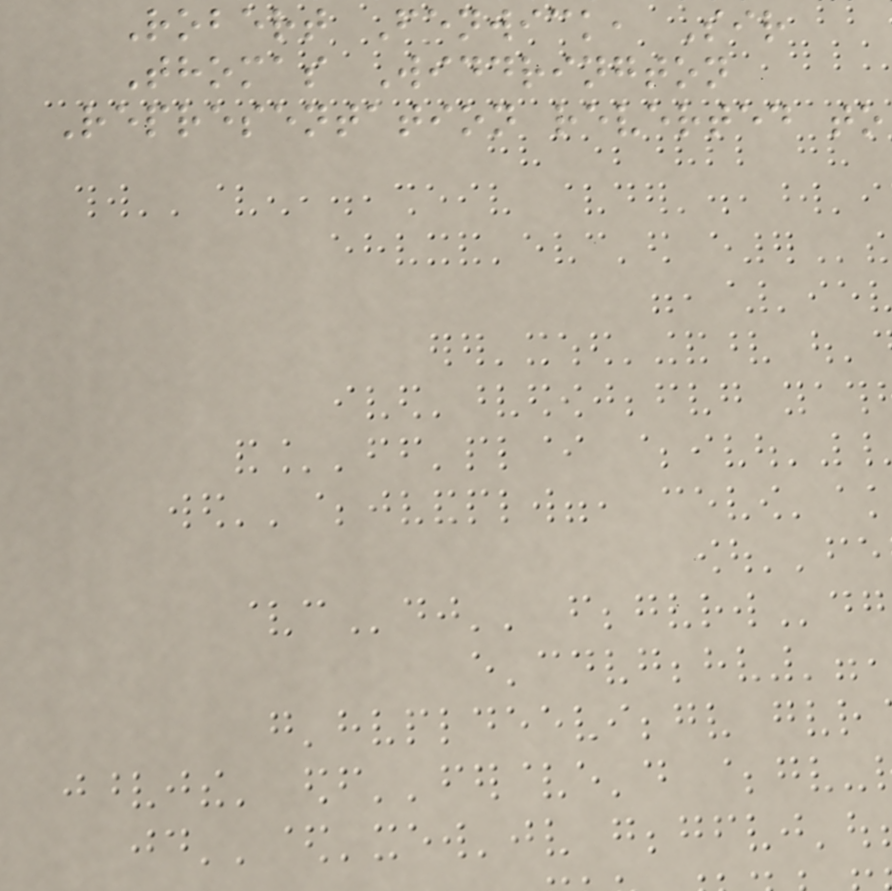Robert Fenwick, Sir
Thomas Widdrington
Representation reverted to
